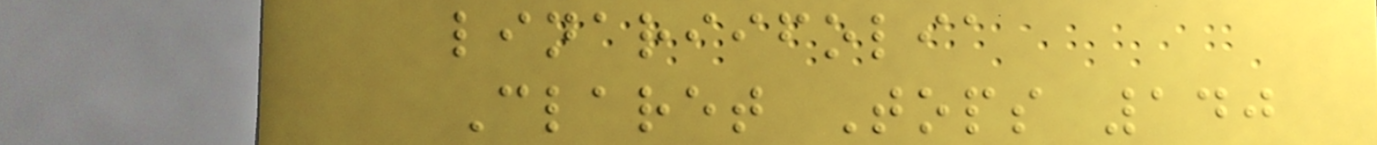linariifolia
Claret Tops 140
